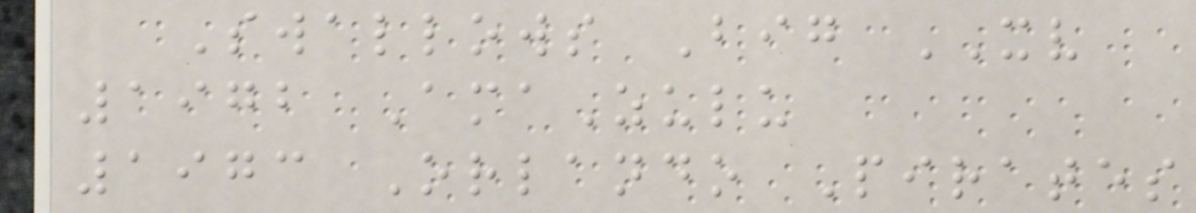Swallows Big XV
1972 AmaZulu
1973 Orlando Pirates
